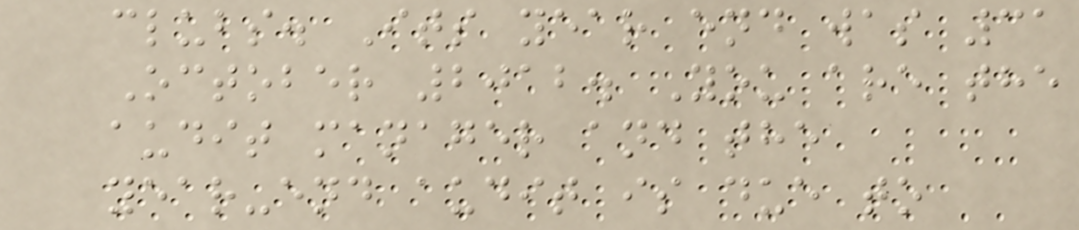clubs. Its year end was 31
October 2012. You are the
audit manager and the
year-end audit is due to
